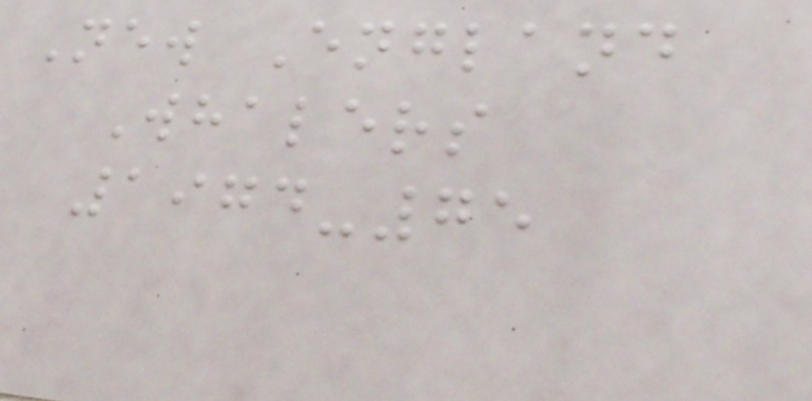New England
Whalers
1974-75
